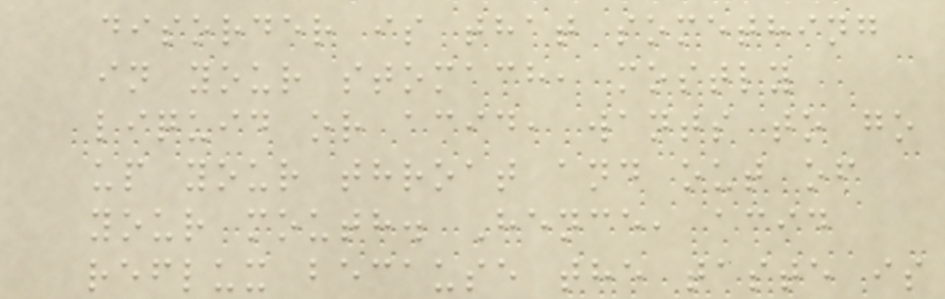disorder is that something
in your stomach, mostly
liquid or acid, wants to go
up your throat and out of
your mouth. Hence, acid
reflux because the taste is
